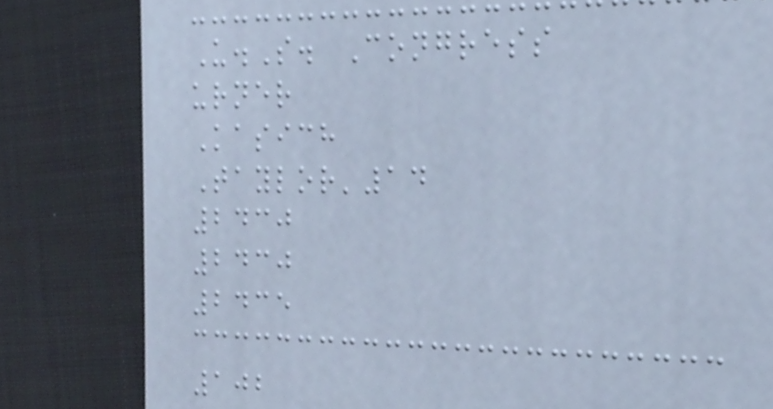U.S. Congress
urner
Kasich
Taylor'14
2430
2430
2435
102
